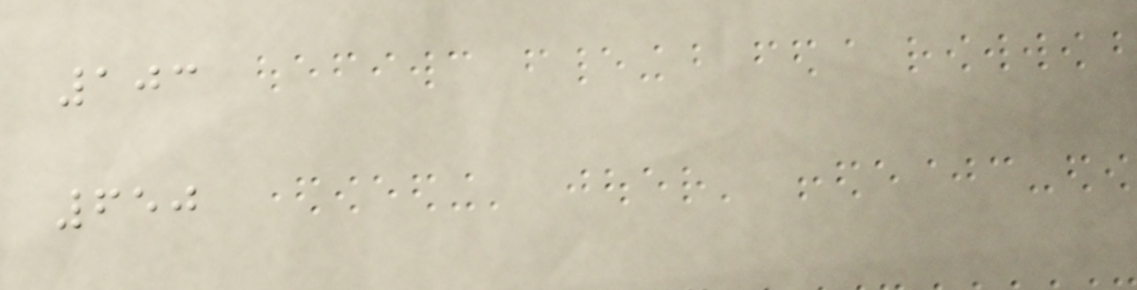103
650
